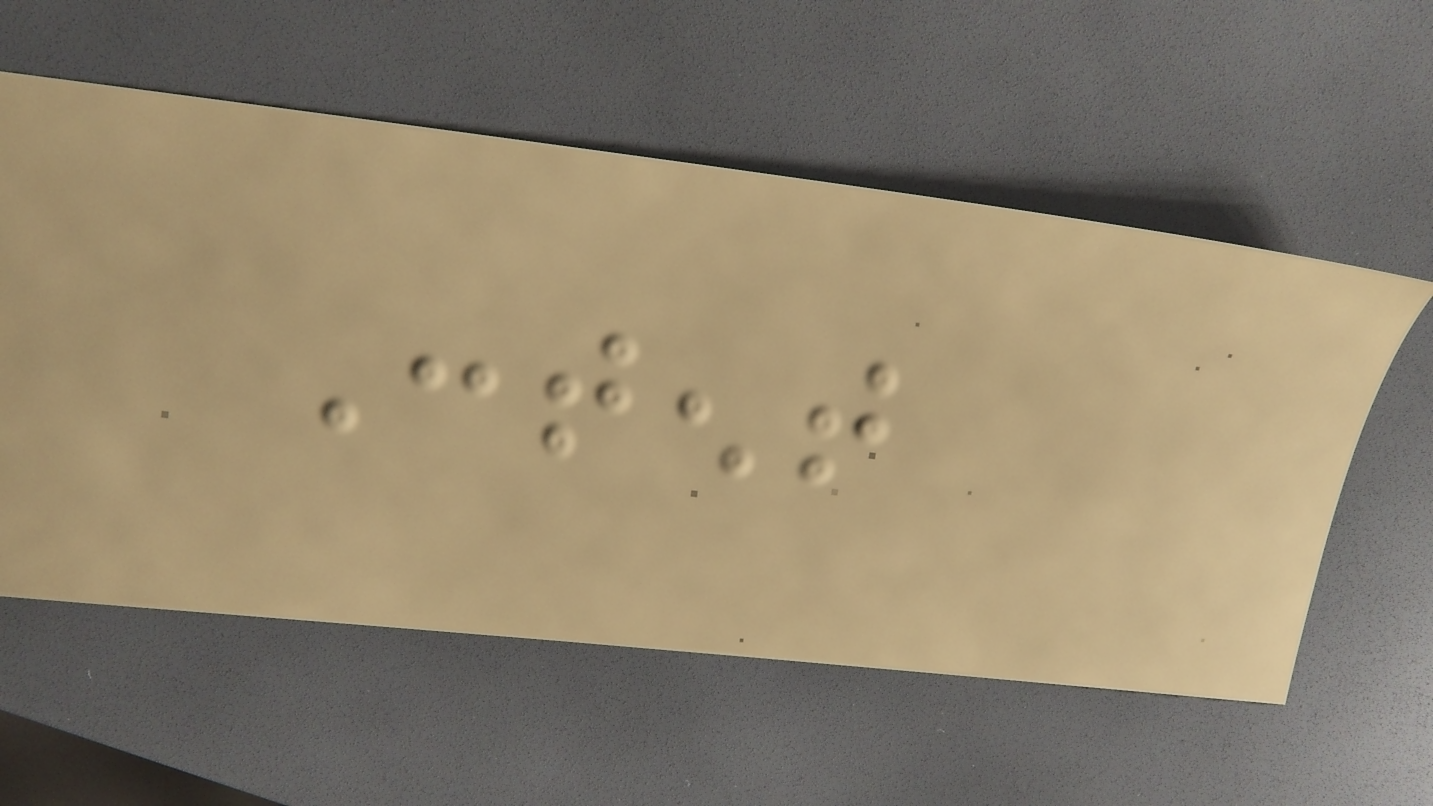Content
